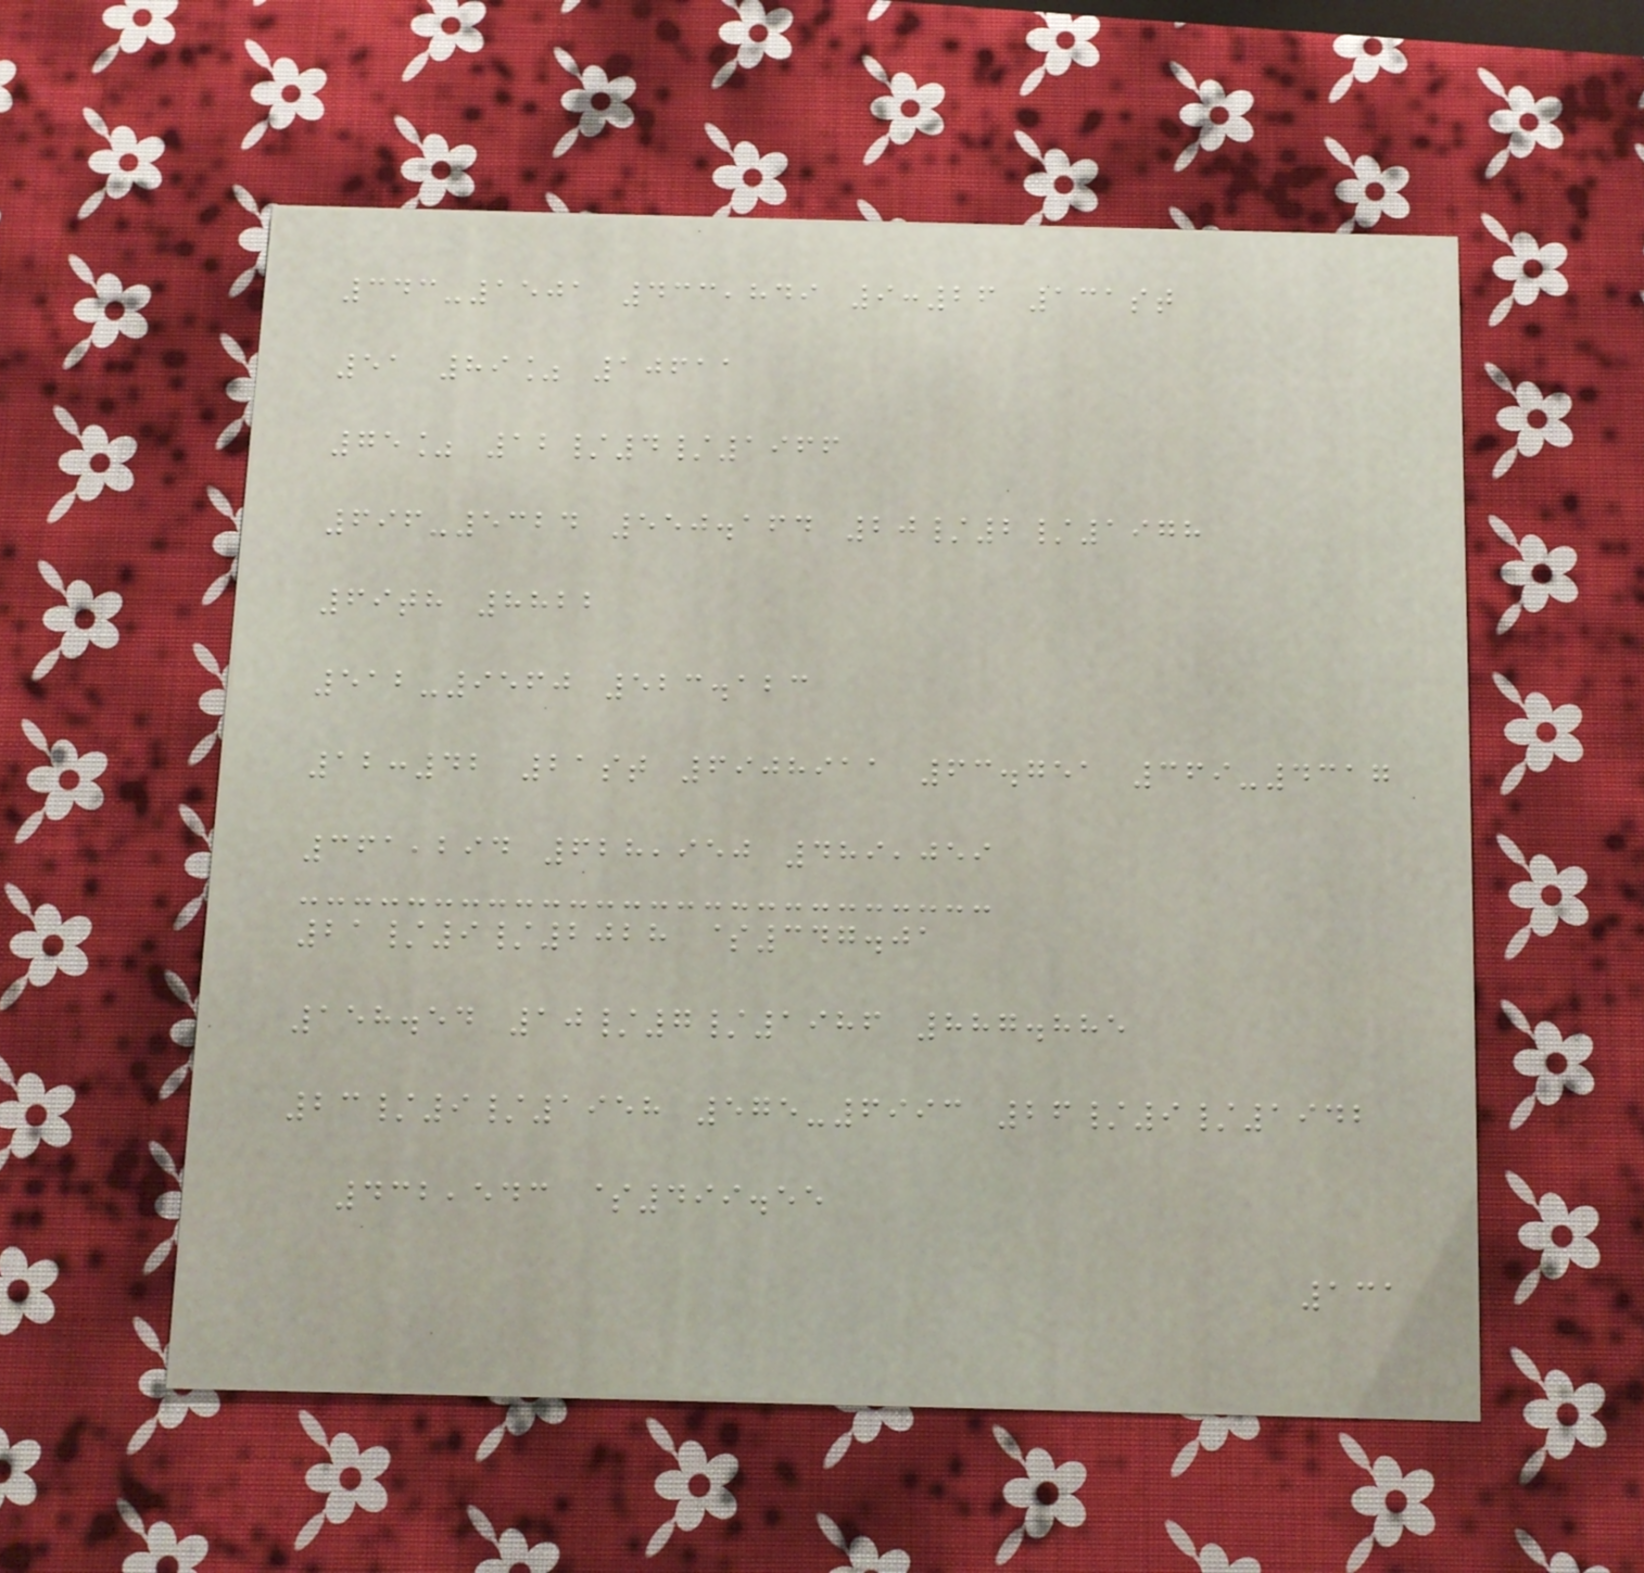343-1501 433,849 9:26 131st
51 89% 10611
75% 12/4/1966
696-5324 550.164 20/2/1978
69th 8822
512-9560 523.123
12:42 21st 6908911 63.751 369-4317
361,294 628,950 489,059
21/9/2028 $347.01
158.54 10/7/1986 887.885
23/9/1958 575-6993 26/9/1942
432,543 $499.55
131
